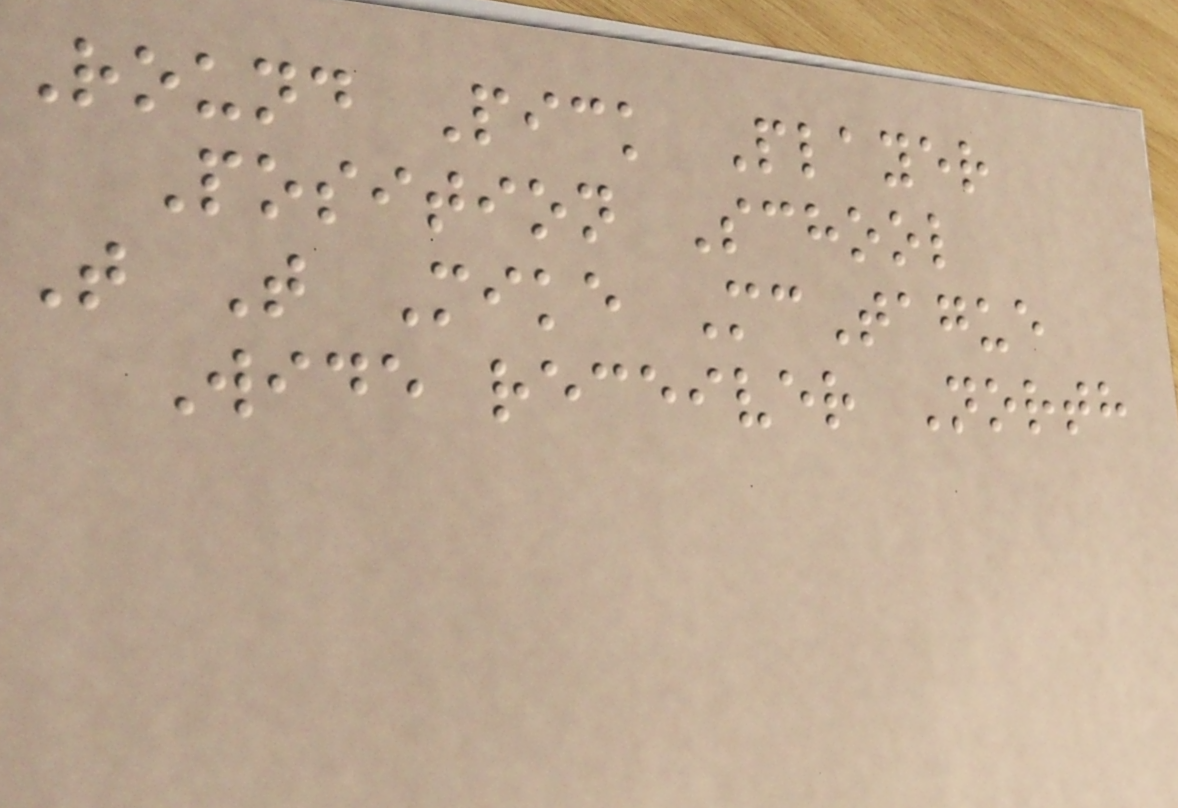Round Pick Player
Position School
T T Mike McTague
Wide receiver North
